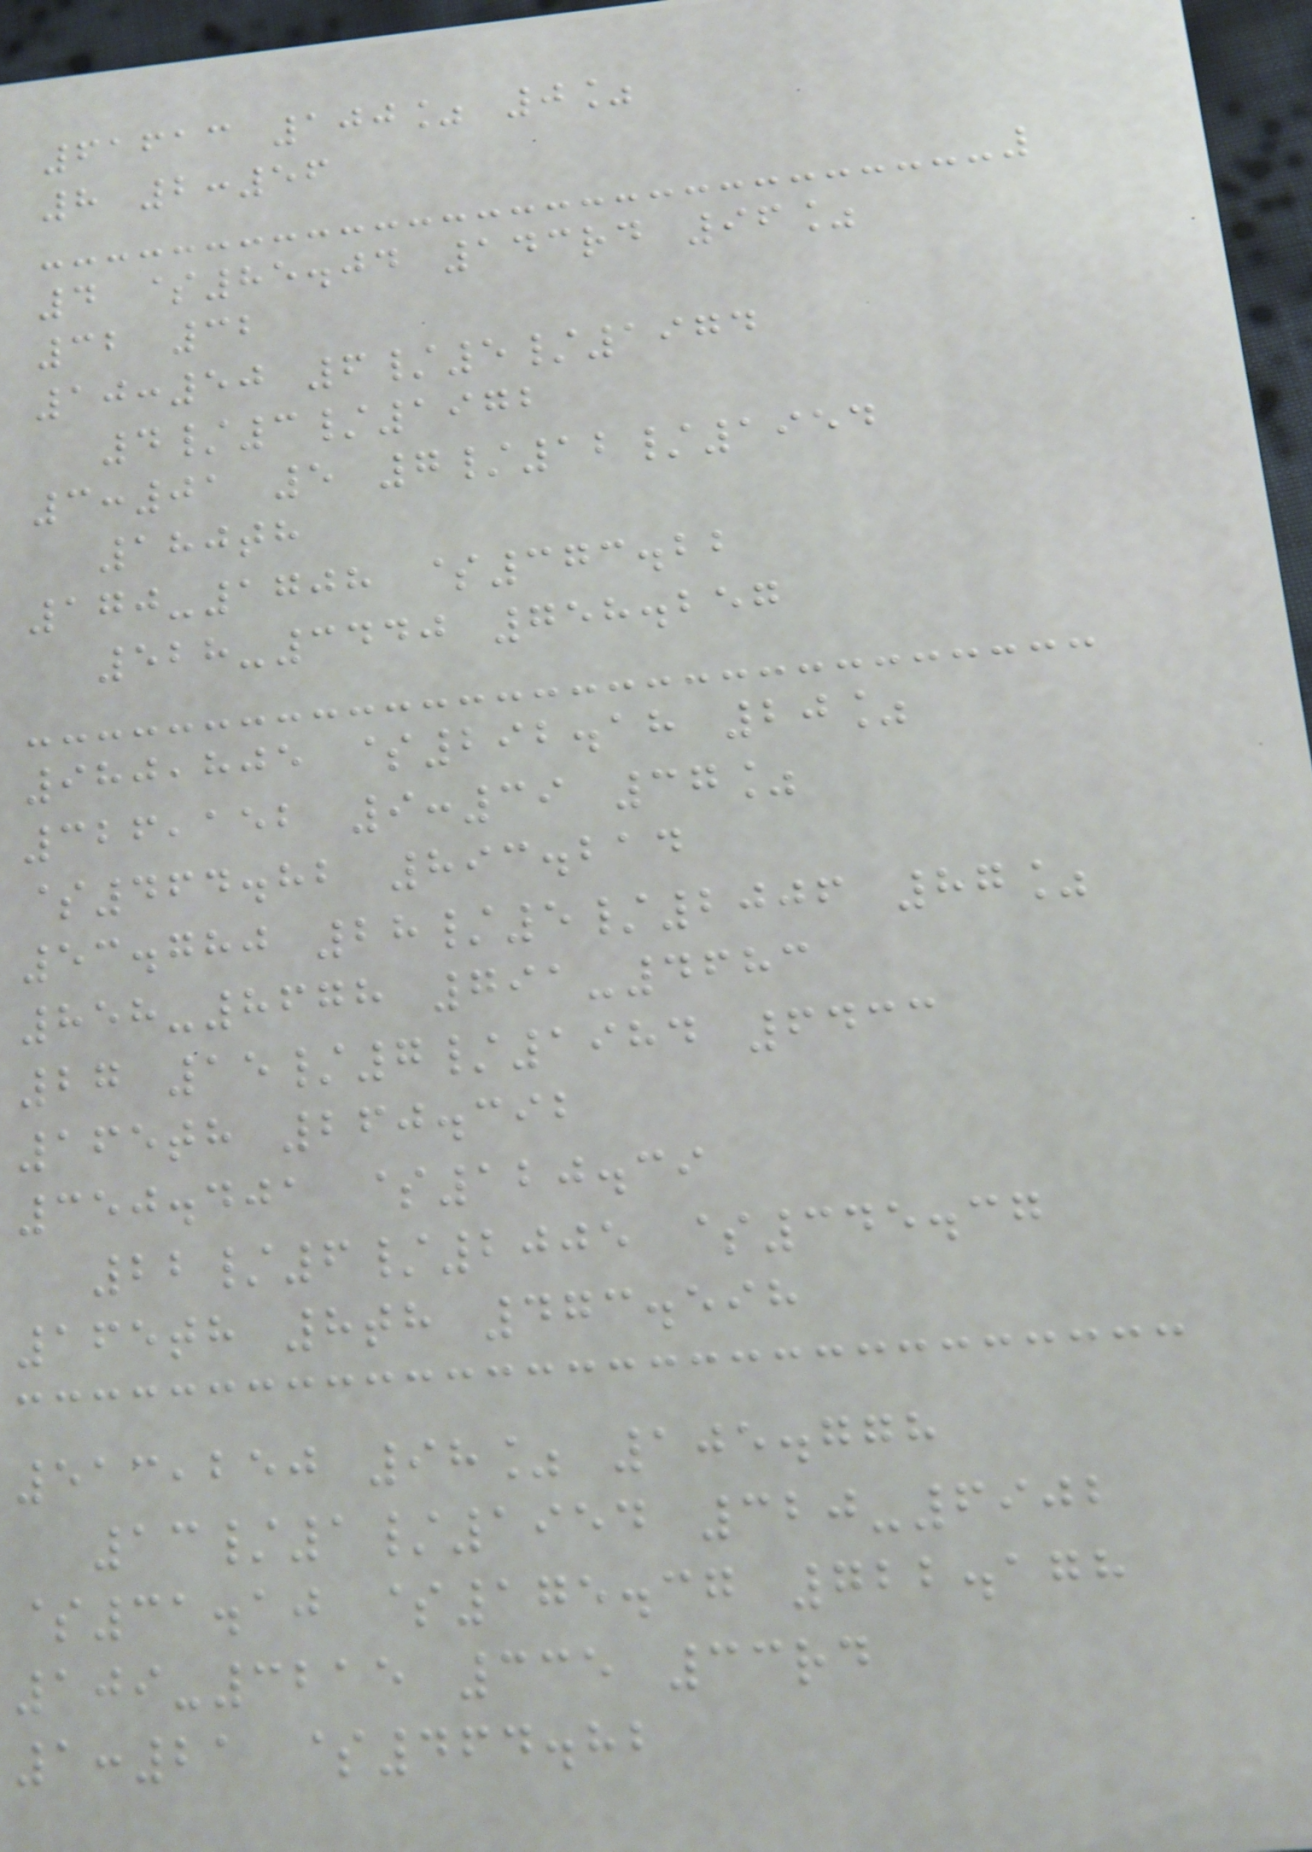61613 100% 0%
8 2:56
4 $85.04 143rd 96%
32 32
10:50 6/5/1974
4/3/1972
3:01 5 7/12/1954
180th
170-1708 $373.22
528-3440 758.257
980,805 $292.18 20%
326,152 9:39 37%
$464.82 893.214
53.780 28/5/2006 87%
858-8678 791-4683
27 15/7/1984 6433
165th 260.392
350.401 $120.39
22/6/2005 $345.37
165th 8th 473.598
513,250 98% 105.778
13/1/1954 320-6902
$31.10 $175.37 722.178
109-3215 335 33rd
1:21 $464.82
